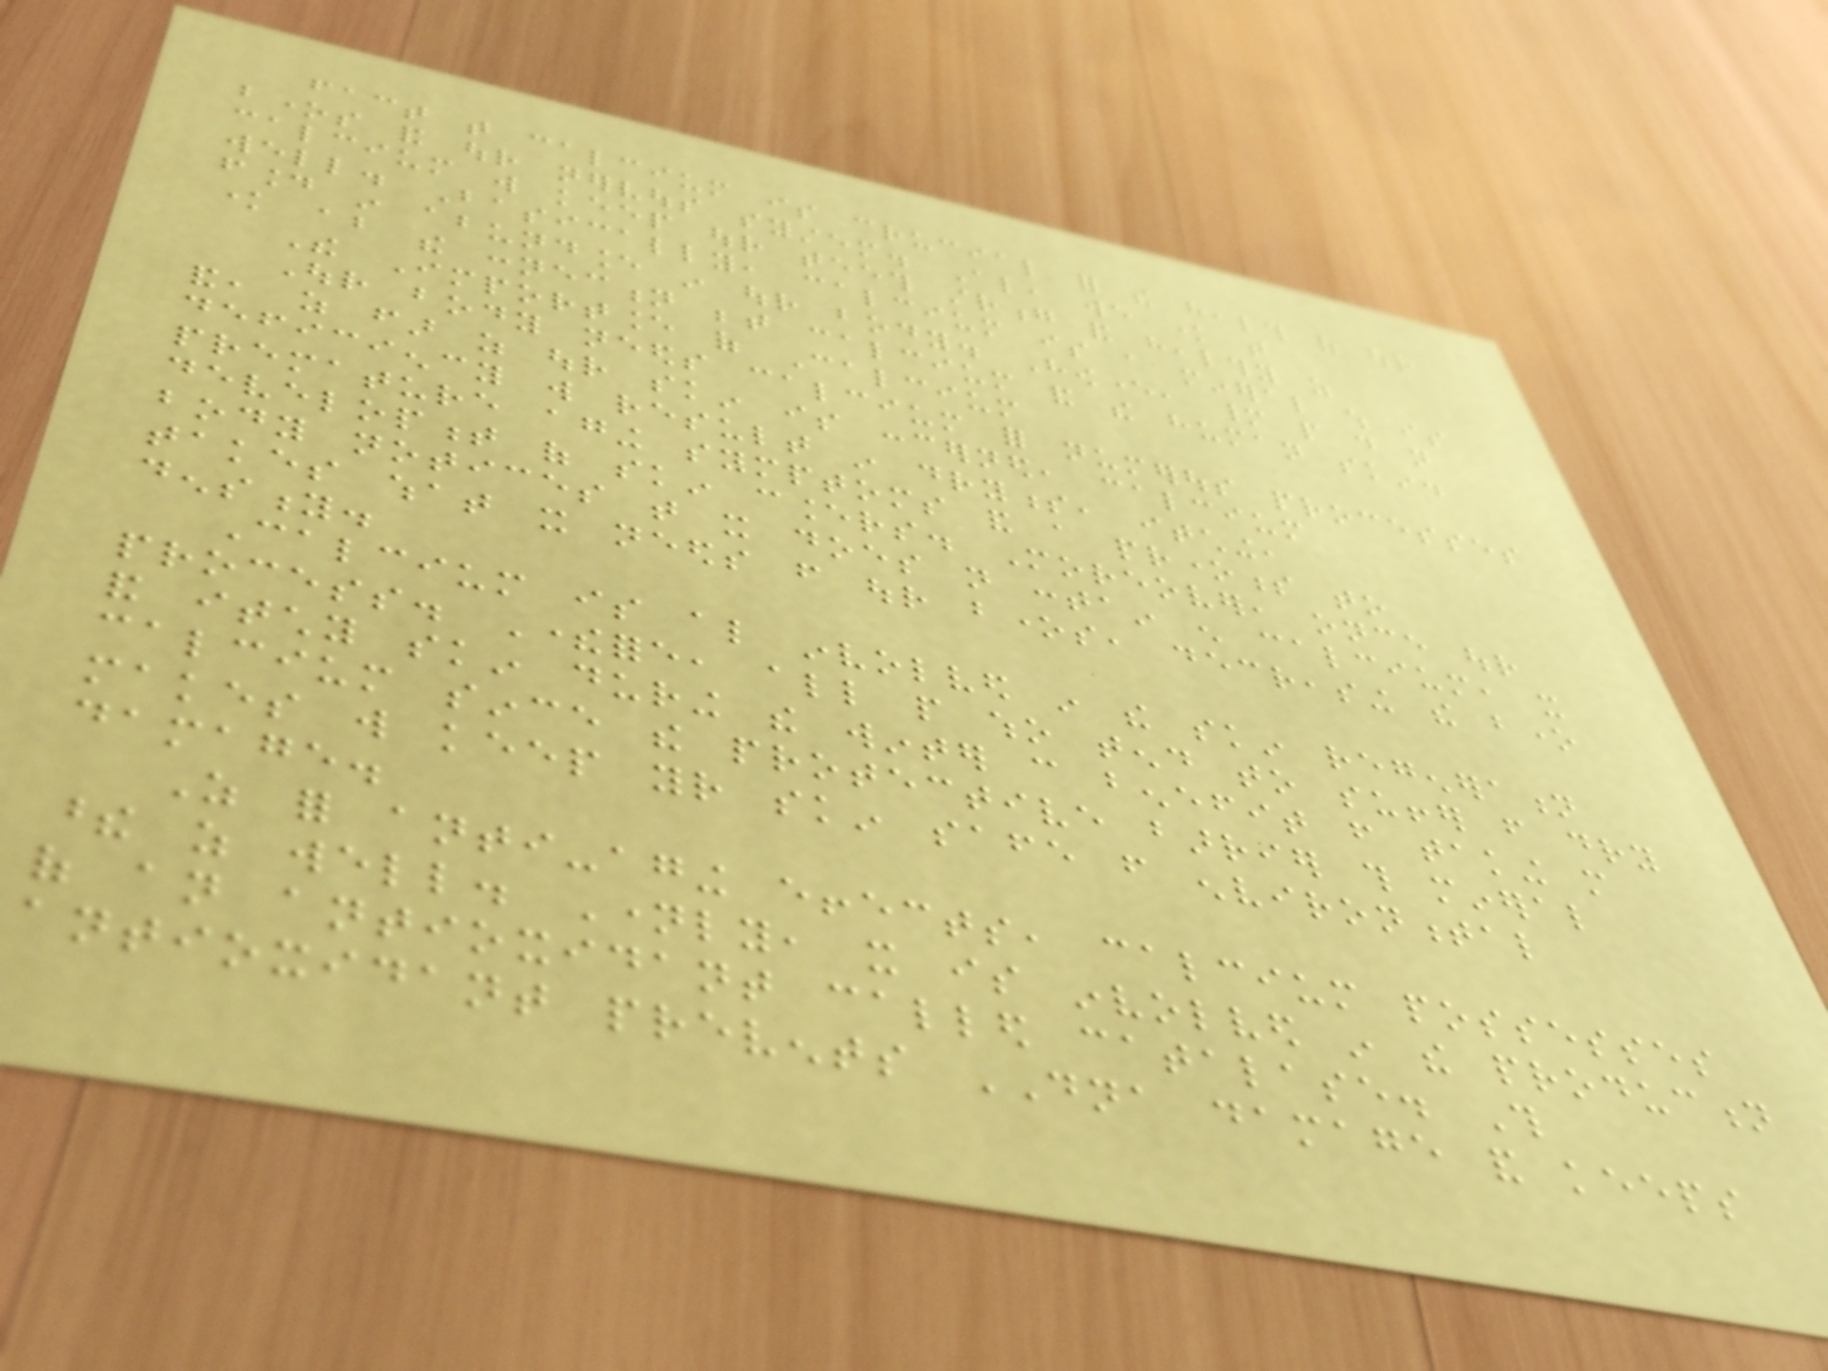fact that calcium is crucial for the health of our
bones and our nervous system. Also, we know that
calcium will keep our teeth strong and healthy as
well. Basically, calcium is a mineral which is
found in abundance in our body. However, many people do not
know about the connection between calcium and the human skin.
The Importance of Calcium
Our body needs calcium for numerous processes
and, as far as our skin is concerned, calcium
deficiency will result in dryness, itching,
premature aging symptoms and a proneness to
development of skin cancers. Moreover, once our
body notices that it does not contain enough calcium, it
takes what it needs from our bones, decreasing the bone
density.
Calcium is also involved in the skin regeneration
process. Therefore, all people who tend to suffer from dry
and itchy skin during the winter can benefit from taking more
calcium since the protective barrier this mineral
makes will keep your skin safe from environmental
damage.
As for anti-aging effects, calcium possesses
these as well. Namely, it is involved in the production
of an antioxidant called catalase. This
antioxidant prevents DNA damage and keeps
